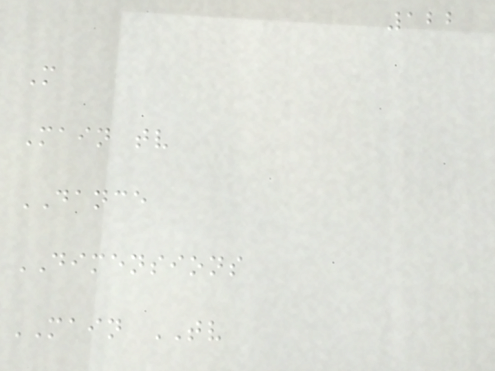122
M
Main tv
DANCE
DIMENSIONS
MAIN TV
